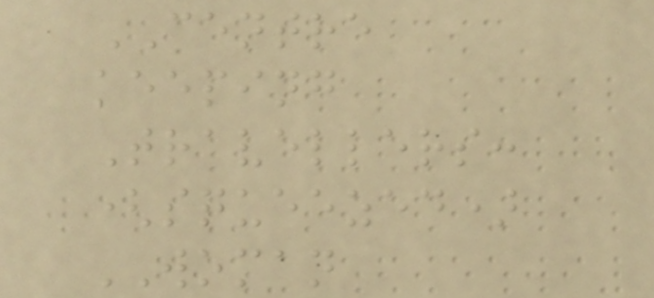CENTRE
keeping
Travellers:
(squeezed)
WOMAN
